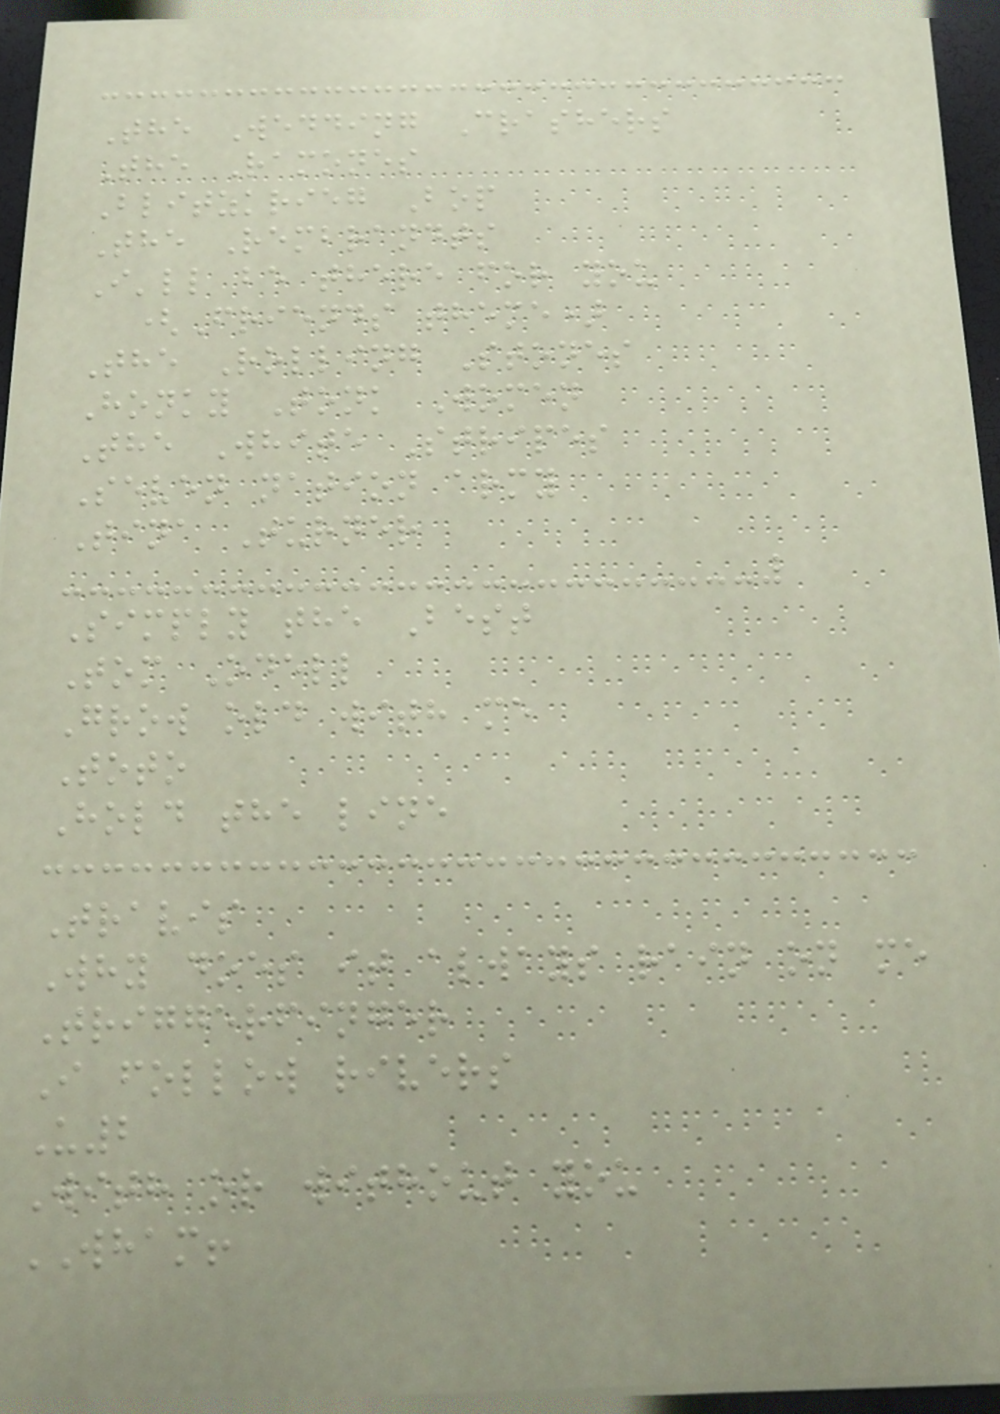The Wedding Crashers
The Ramones
Blitzkrieg Bop
The Rembrandts
I'll be there for you
(Friends theme)
The Rolling Stones
Honky Tonk Women
The White Stripes
Seven nation army
Tina Turner
Simply the Best
Tom Odell
Grow old with me
Toto
Hold the line
Travis
Why does it always rain on me
Triggerfinger
I follow rivers
U2
With or without you
WHAM!
